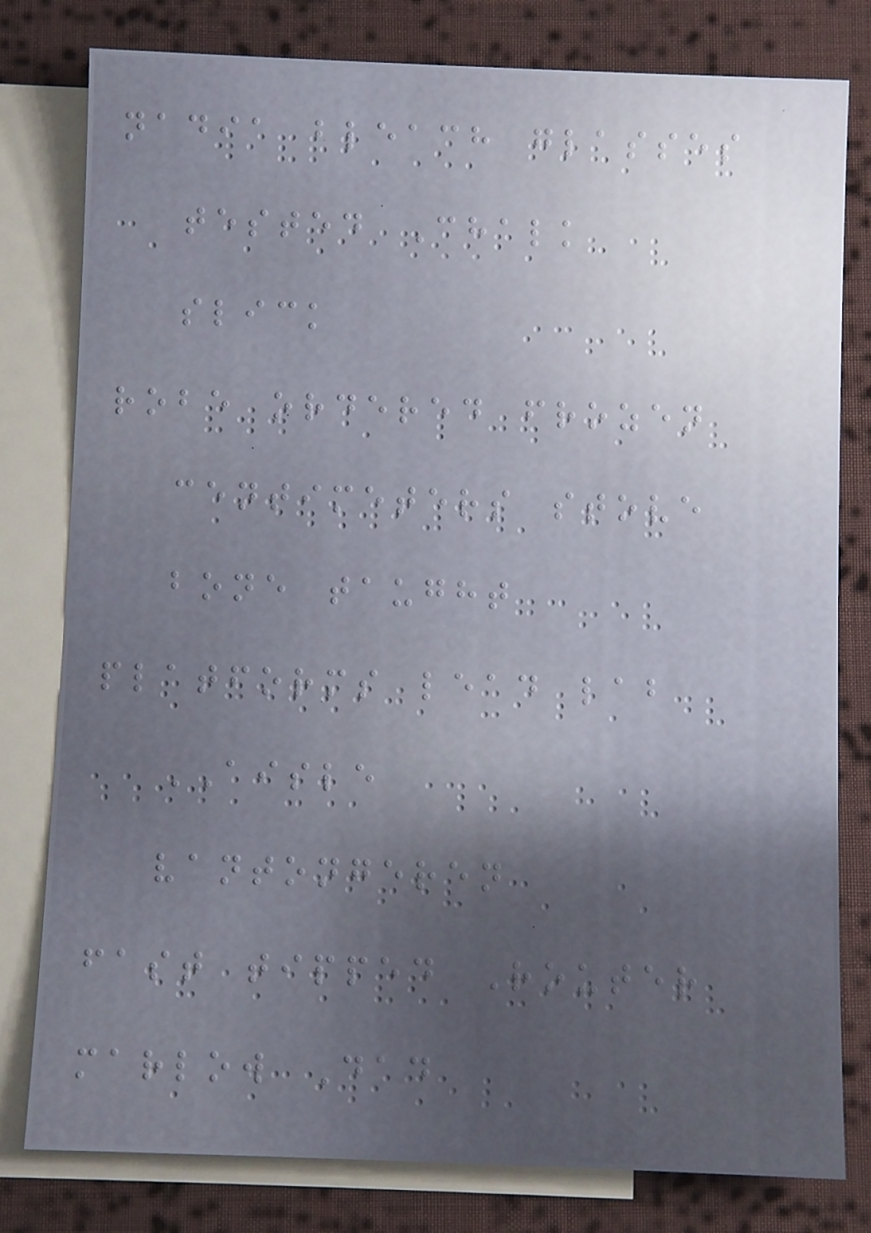nadia bleach glasses
tested Chalk
slick
robe ordered frozen
centimeters stove
bone taught
platforms lead lab
AISLE
vantongeren
fast tipped Router
marlow Dad
